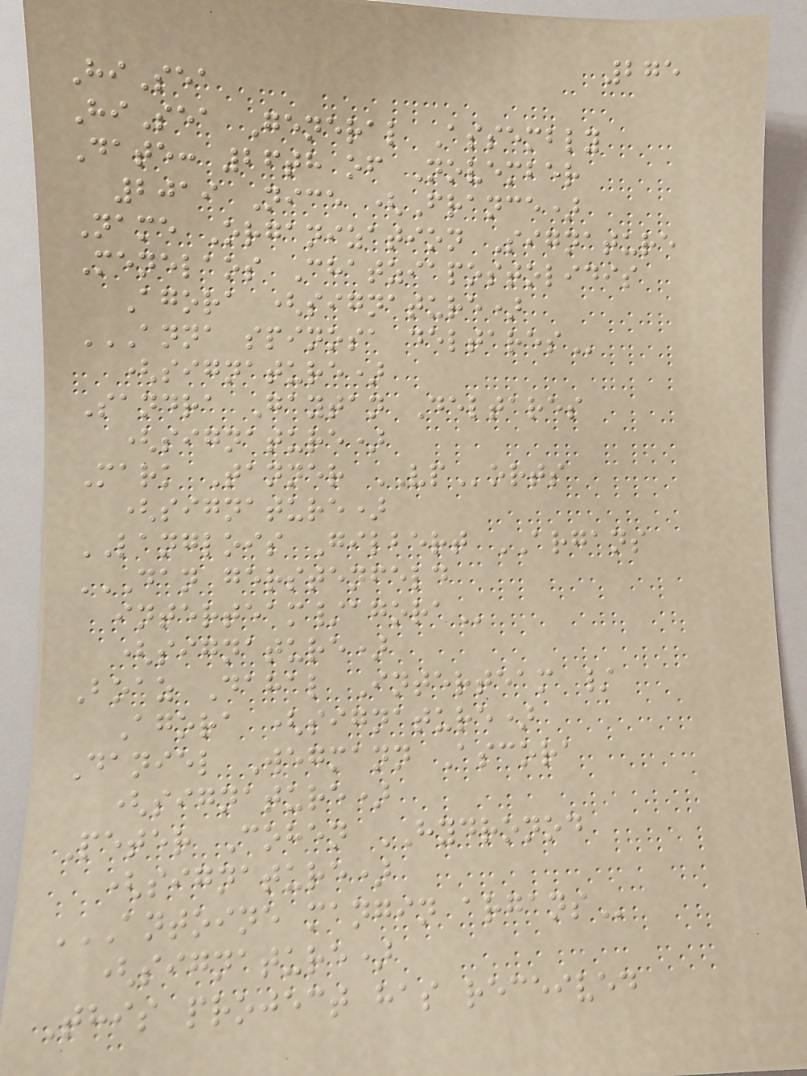275
HiSea
HiSea General Assembly
Date: 26th of November
2019 Nice (France)
Name Organization Signature
Menelaos Chatziapostolidis
Agora (signature)
ANNA SPINOSA DELTARES
(signature)
Sandra Gaytan Deltares
(signature)
Mark Tanner VPorts
(signature)
LANGLOIS Gilbert ARGANS
DAN GERSTENFELD
INTERTEAM/AGORA
(signature)
Boaz Dahal Interteam /
Agora (signature)
Daniel Wegmann Ascora
(signature)
Peter Cohen HYDRONOD
(signature)
ANTOINE MANGIN ARGANS
(signature)
This project has received
